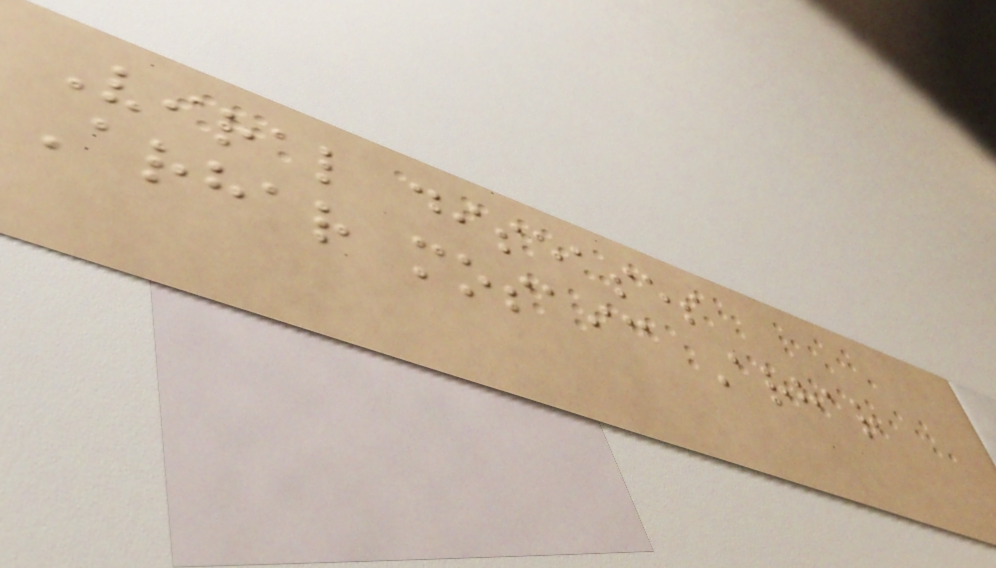Viral diseases
Arhar mosaic Arhar
